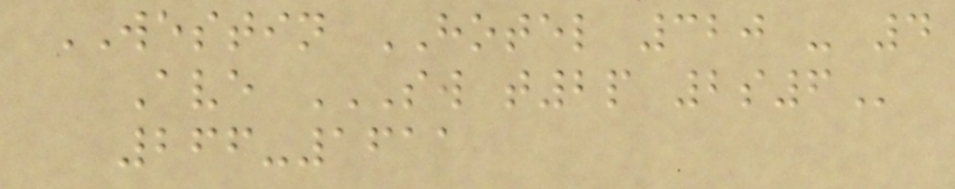WESTIN HOTEL 320 - 4
Ave SW T2P 2S6
266-1611
